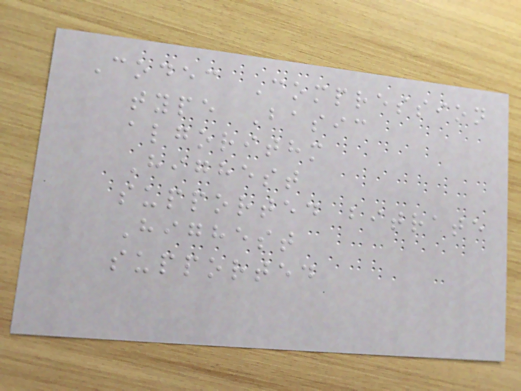Codec Compression
type Basic
algorithm
Highest
supported bitrate
Highest
supported
